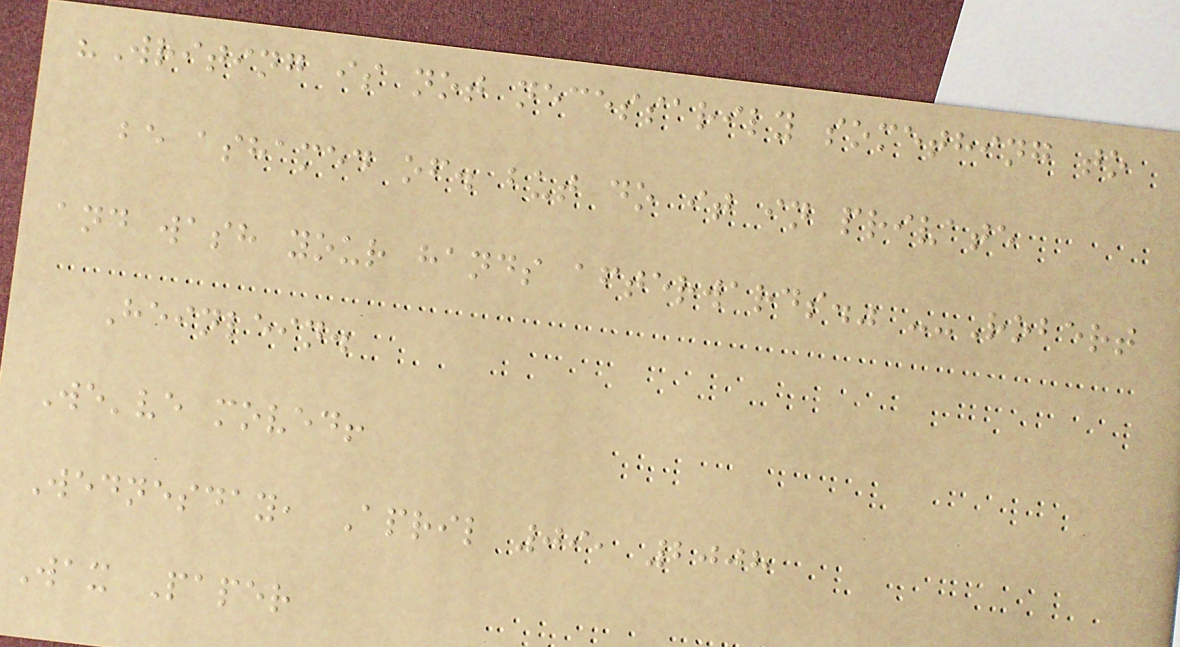"Writing is not necessarily something to
be ashamed of. but do it in private
and wash your hands afterwards." --Robert
Heinlein.
We've moved!
Wednesday, April 09, 2008
Wax Paper
